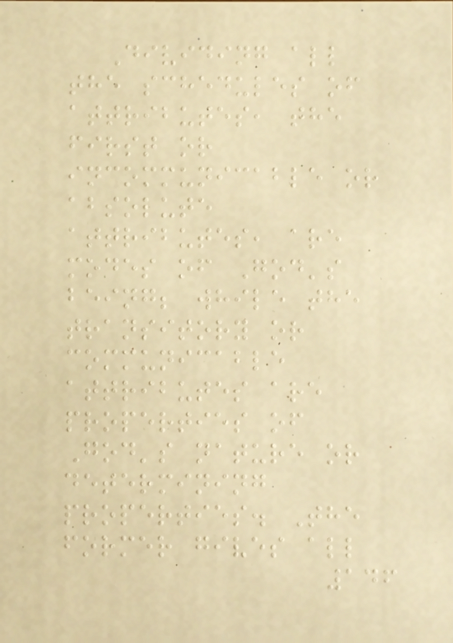Dividing all
the schedules of
attributes, the
first or
incommunicable or
absolute
attributes, are
modes of God's
being; while the
transitory or
communicable
attributes are
properties of
God's nature or
determining
properties. The
former gives all
146
